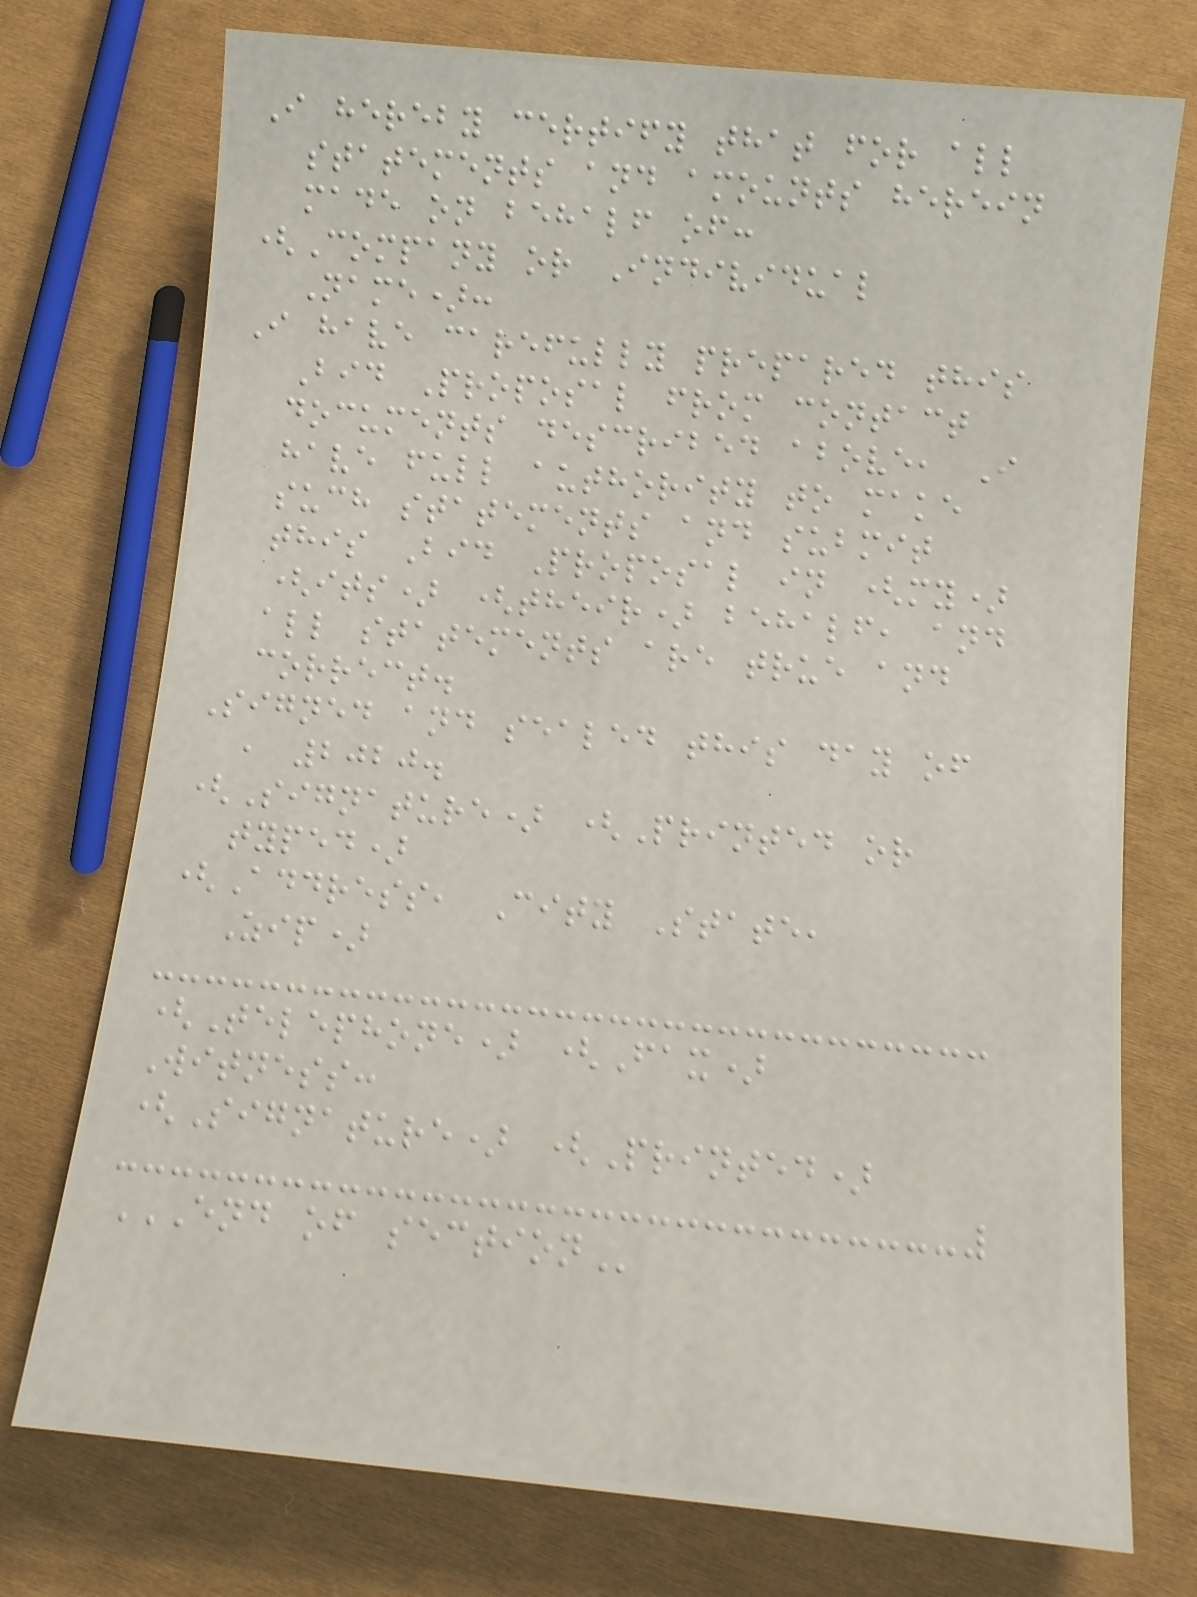I hereby certify that for all
statements and amounts herein
made on behalf of:
(Company or Individual
Name):
I have carefully prepared this
Bid Proposal from contact
documents described above, I
have full authority to make
such statements and submit
this Bid Proposal in (my)
(its) (their) behalf, and
all statements are true and
correct.
Signed and sealed this day of
, 2020.
(Signature) (Printed or
typed)
(Address, City State,
Zip)
(Telephone) (Fax)
Witness:
(Signature) (Printed)
END OF SECTION
